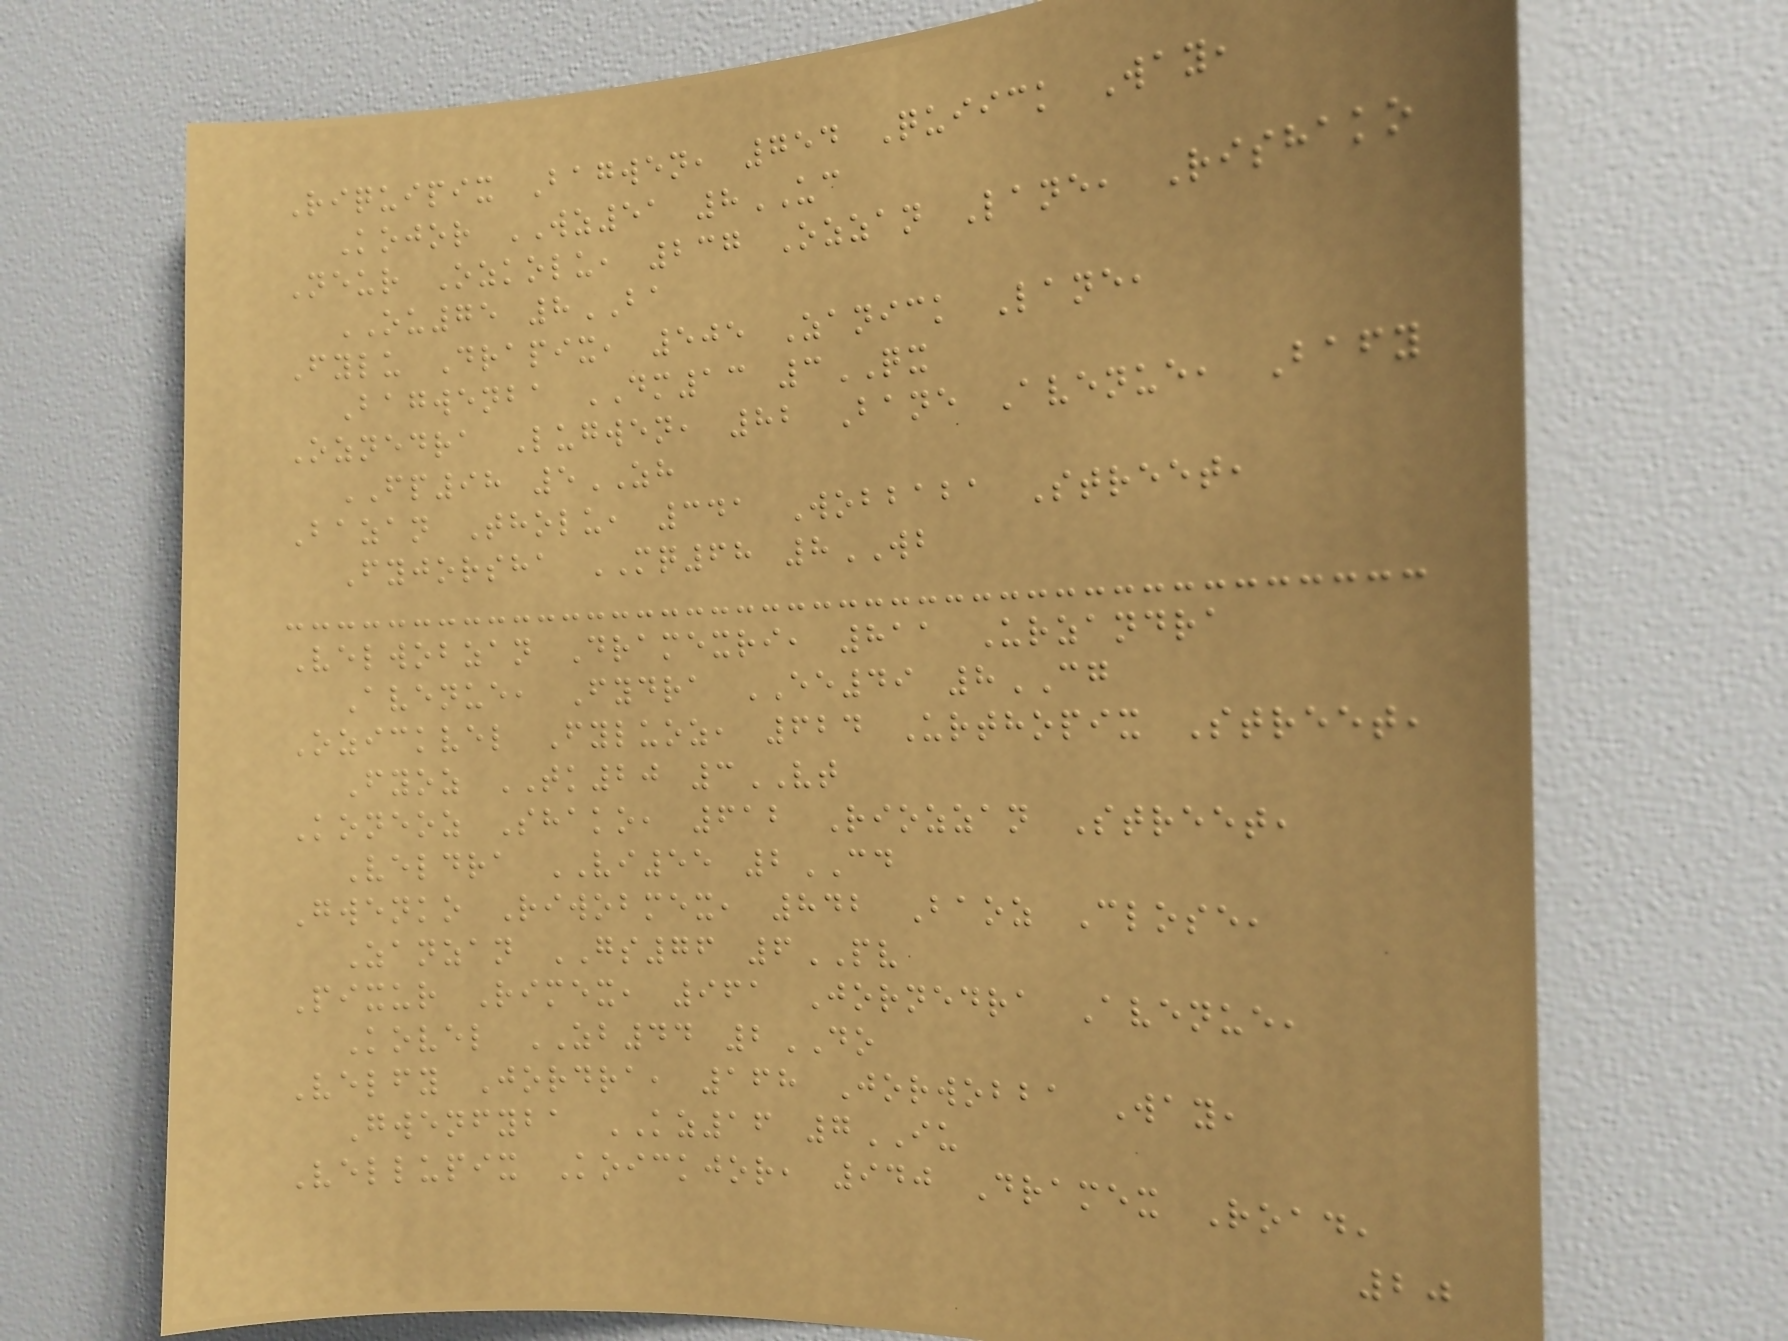Riquipix Bagwen, 754 Quiick Way,
Kojor WZ51 8UC
Neur Ozkolu, 237 Ozzan Lane, Rishako
OU75 8BA
Fylu Drapix, 505 Zanick Lane,
Bagwenba DM13 3QX
Oznedra Lugwen, 82 Bane Avenue, Bafy
FP98 5ZH
Bazan Tholu, 341 Wobbaba Street,
Fyjorsha MQ68 8WB
Velwobzan Dramexri, 811 Urzandra
Avenue, Fydra EE49 8CG
Ozickvel Fyluoz, 624 Urthopix Street,
Fyoz TK20 3VT
Koneoz Shako, 612 Riozzan Street,
Veldra VI55 2CD
Gwenko Riwobmex, 842 Baoz Close,
Zanzan GS76 6PV
Pixur Rimex, 961 Jornedra Avenue,
Kovel ZB44 2DO
Velfy Jordra, 168 Jorwobba Way,
Gwenfyba KZ16 7IU
Vellupix Koickjor, 940 Dramex Road,
20
